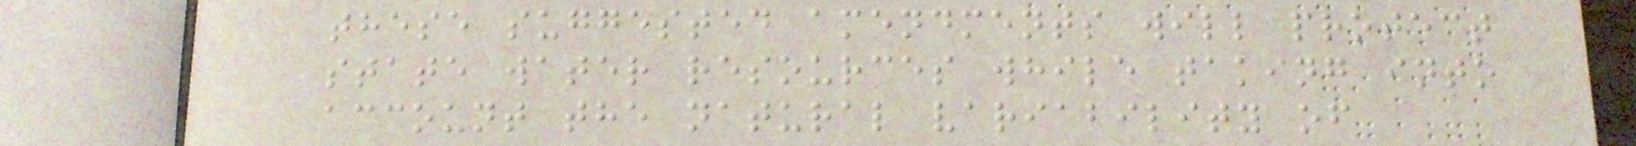these suggested amendments will protect
state water resources while taking into
account the natural variability of
